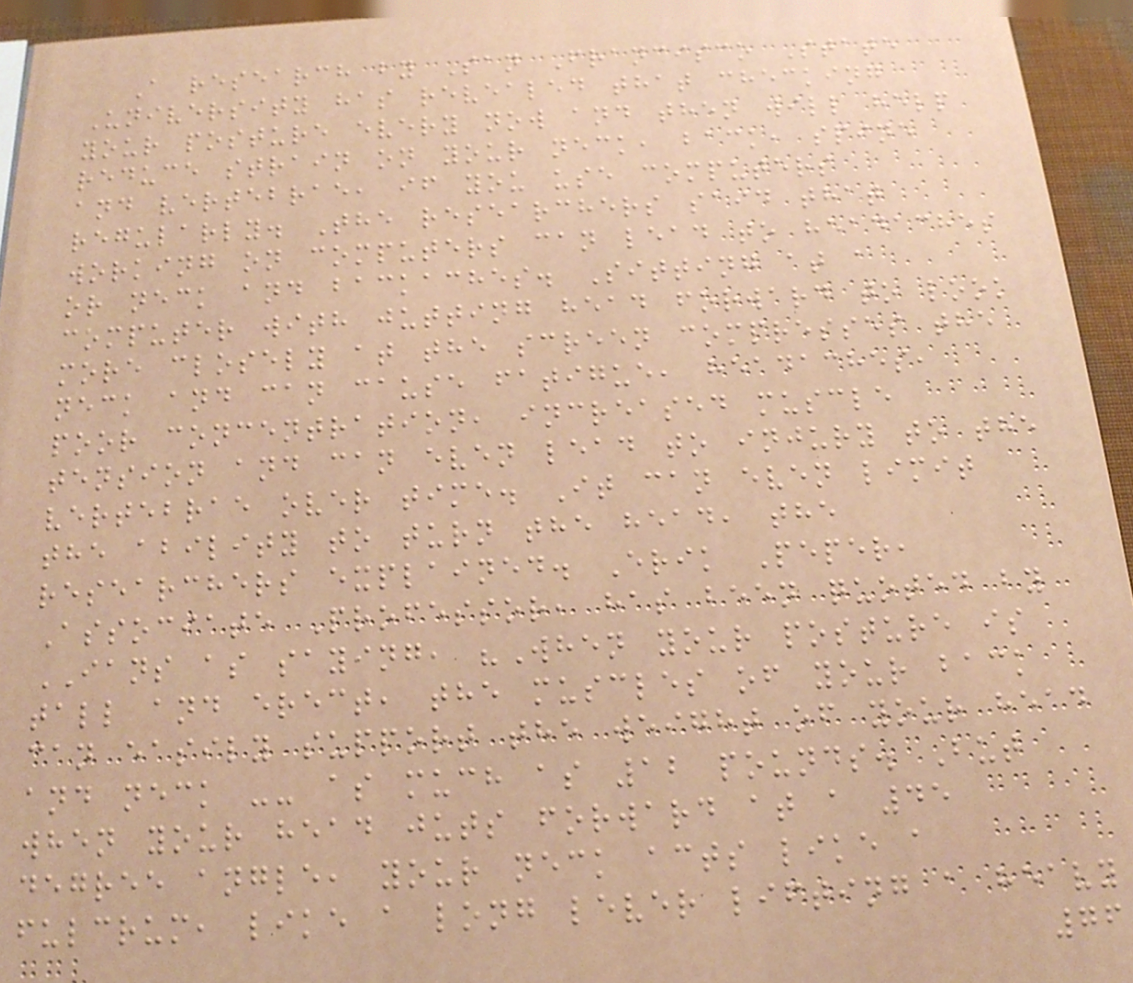A research by San Francisco State
University has revealed that checking
your posture every now and then will help
reduce strain on your neck, back, spine
and vertebrae, if you use computers
regularly. The researchers said that
working on computers can lead to headaches
or neck and backaches. Sitting at a
computer with jutting head forward to look
more closely at the screen compresses the
neck and can cause fatigue, headaches,
poor concentration, increased muscle
tension and can even lead to injury to the
vertebrae over time. It can even limit
the ability to turn the head, the
researchers explained. Erik Peper,
Associate Professor, has been quoted by
IANS as saying, "When your posture is
tall and erect, the muscles of your back
can easily support the weight of your head
and neck -- as much as 12 pounds. But
when your head juts forward at a 45
degree angle, your neck acts like a
fulcrum, like a long lever lifting a heavy
76
